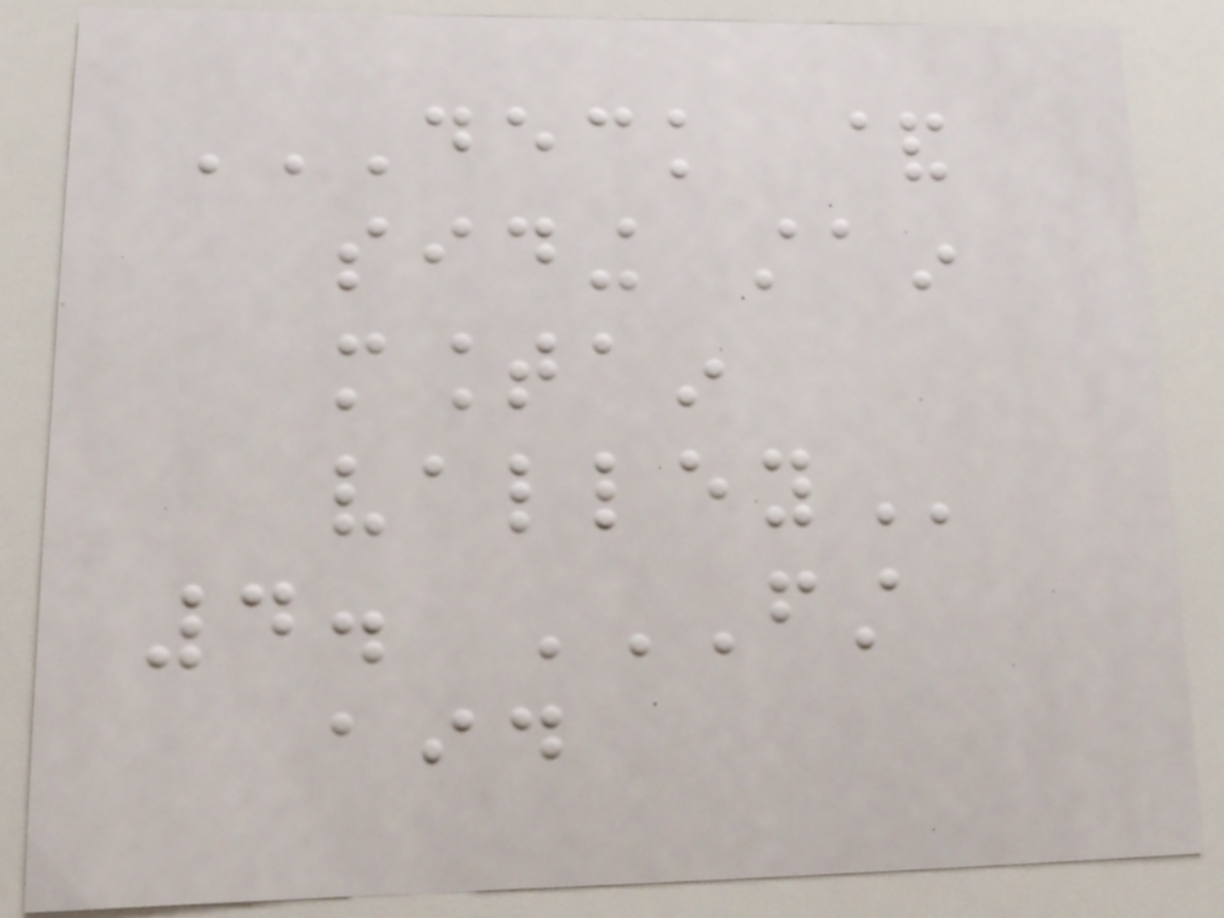DECK &
SIDING STAIN
MOUNTAIN
VALLEY
4. FIRST
AID
